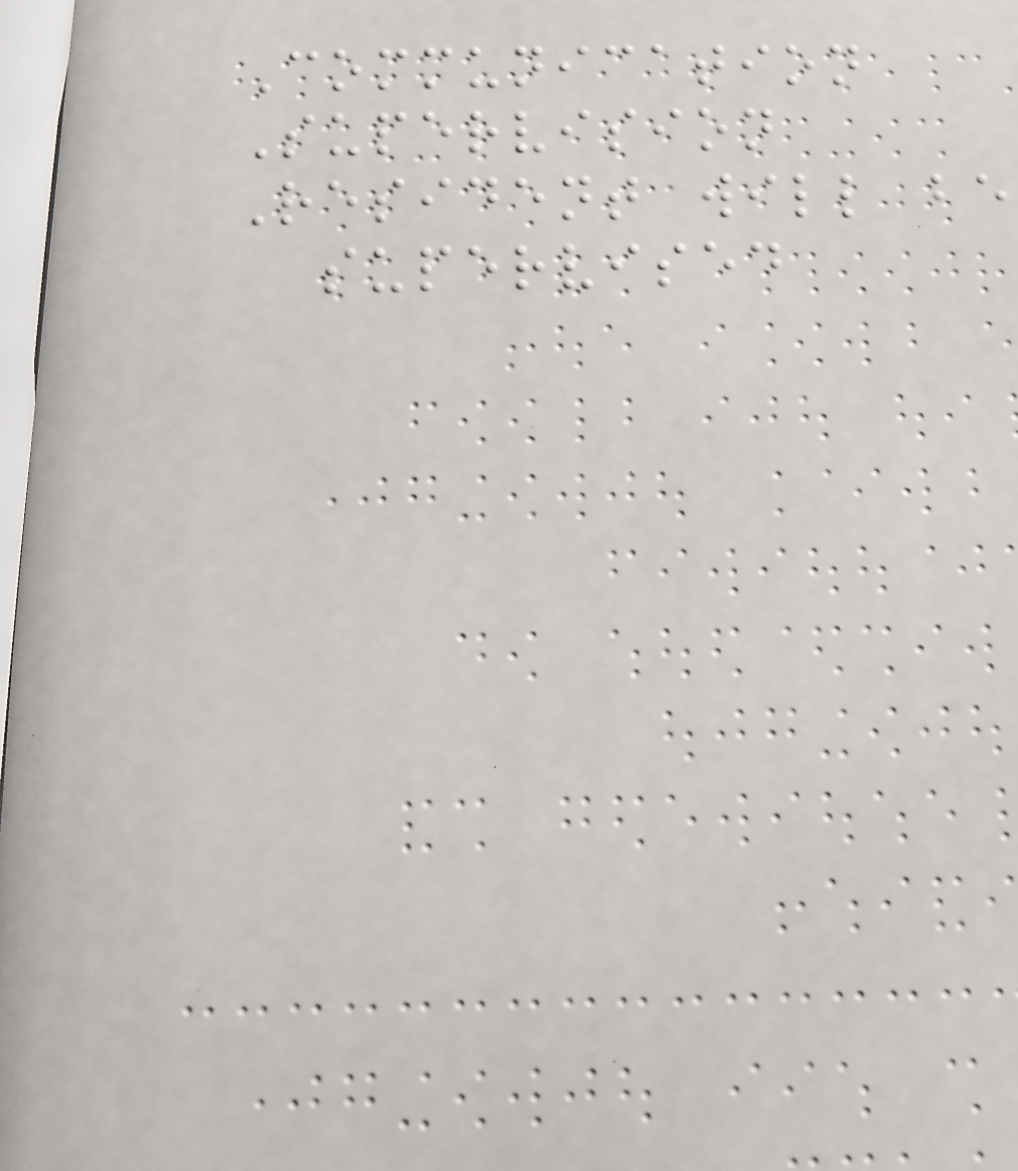Communication
Supervision
Resident will be
supervised
